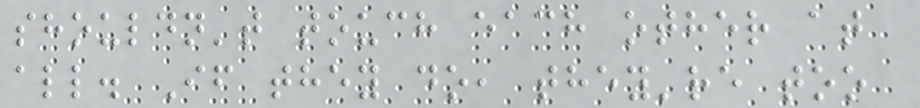shouldn't touch each other at
all. If they do, they're too
